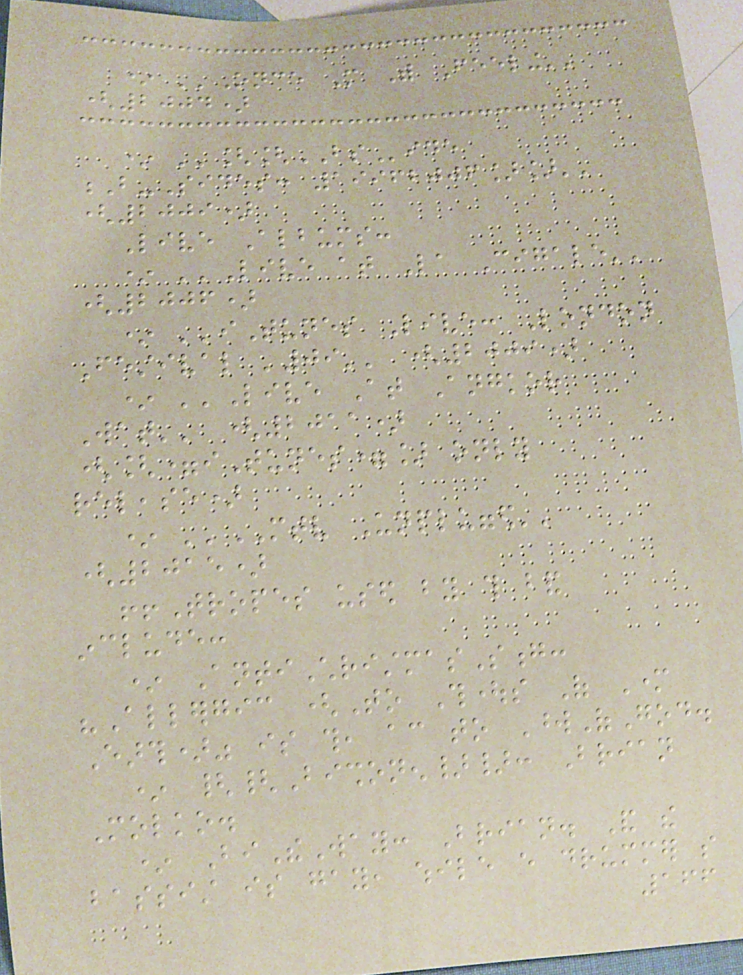* ''Once More With Feeling''
(2004)
* ''[[BSide
B-Sides: 19962006]]''
(2009)
Live Albums:
* ''Live at La Cigale''
(2006)
* ''iTunes Live: London
Festival '09'' (2009)
* ''Live At Angkor
Wat'' (2011)
([=iTunes=] only
release)
* ''MTV Unplugged''
(2015)
!!Tropes used by this band
include:
* AntiChristmasSong:
"Allergic (To Thoughts Of Mother
Earth)" is this, according to WordOfGod.
* {{Bishonen}}: Brian
Molko.
* BiTheWay: Brian. And the
bassist is gay, while every drummer so
166
